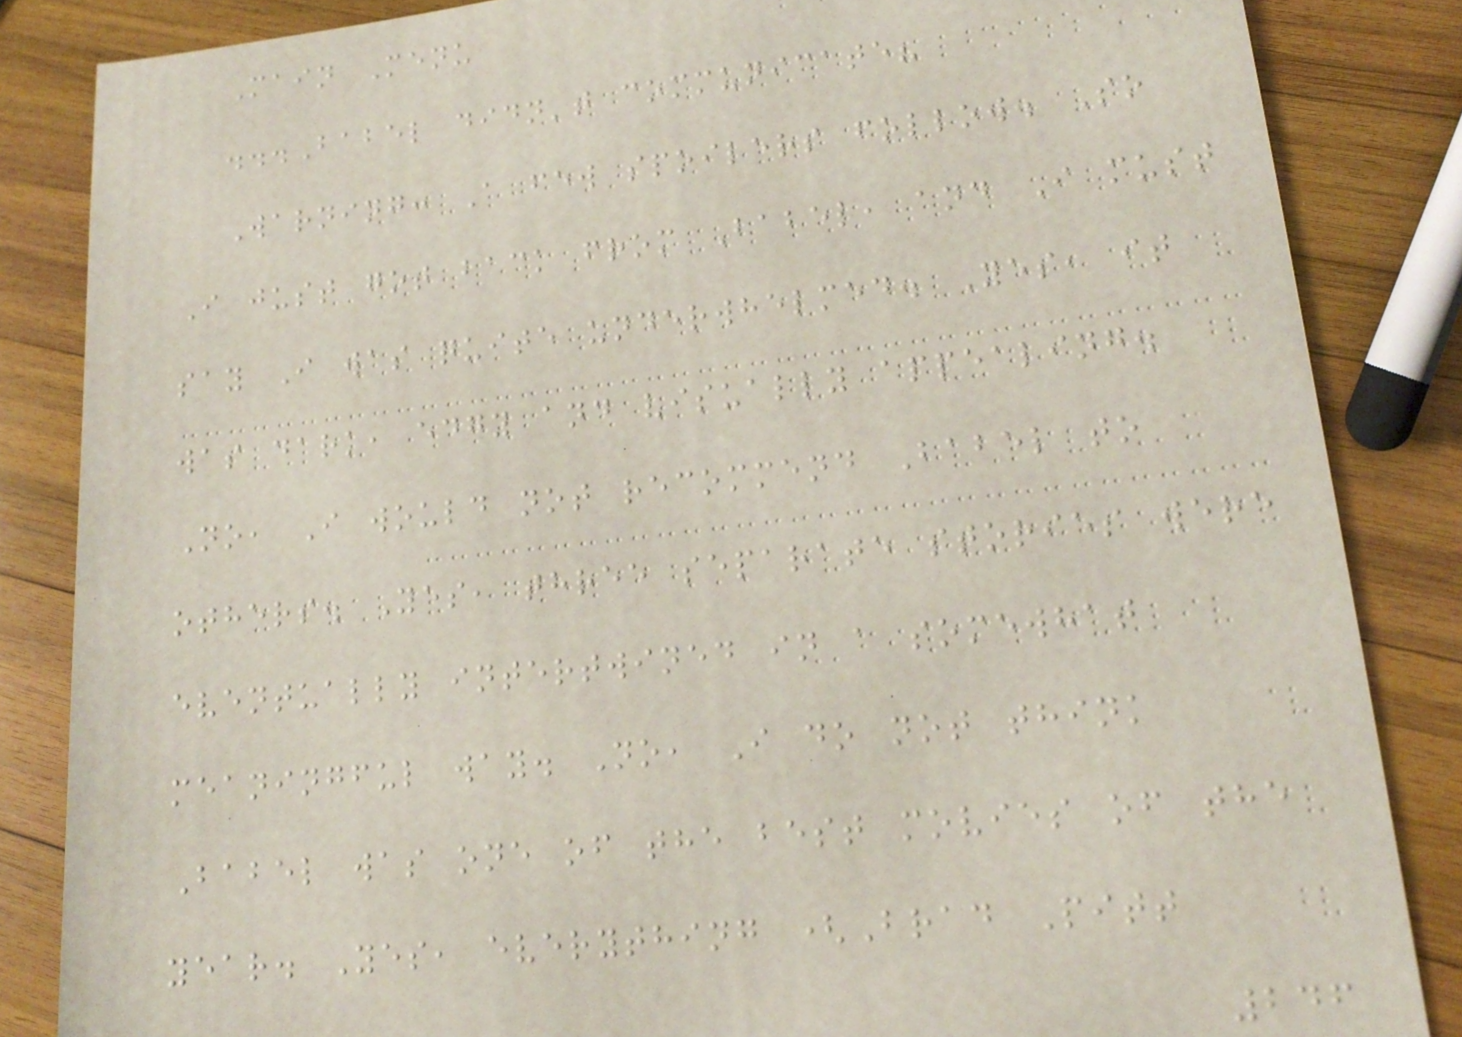Main Menu
...Babel didn't communicate?
Warning: A few spoilers follow. So
I just got back from Babel, and I must
say I was quite underwhelmed. Yes, it
was dark, edgy and visually appealing.
No, I would not recommend Babel to
others. Yes, three separate stories were
eventually intertwined in a somewhat
meaningful way. No, I do not think
Babel was one of the best movies of the
year. Yes, everything (Brad Pitt
246
